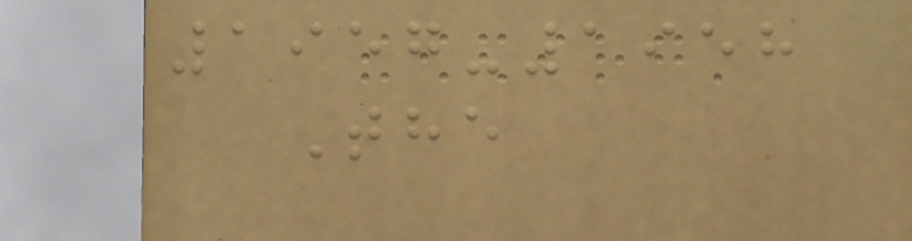1957-1958
The
